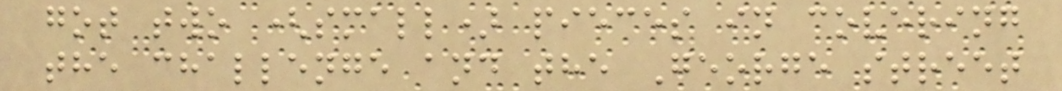got two (small) pieces in covering
the challenge and the George street
